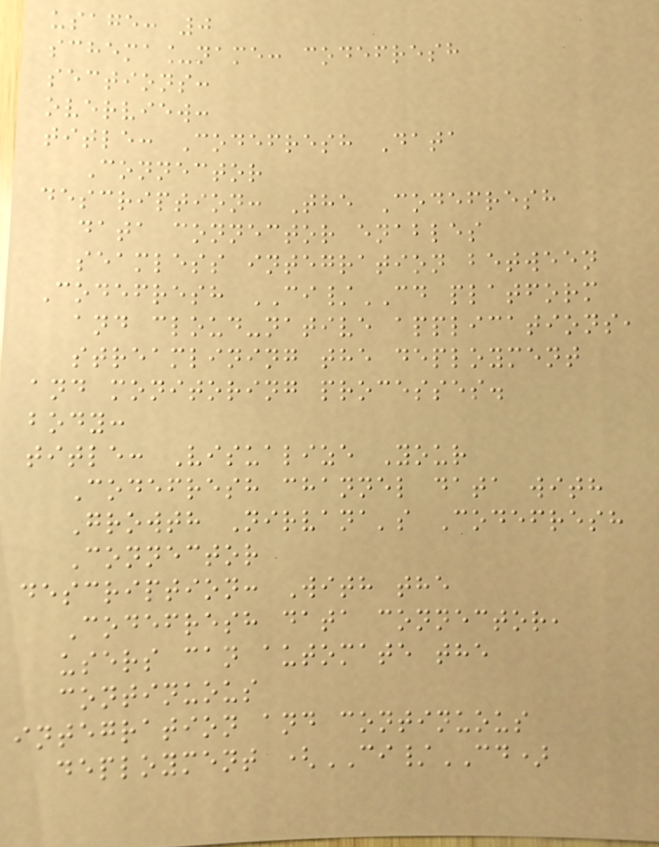usage: 0
schema_name: codefresh
sections:
overview:
title: Codefresh Data
Connector
description: The Codefresh
data connector enables
seamless integration between
Codefresh CI/CD platform
and cloud-native applications,
streamlining the deployment
and monitoring processes.
body:
title: Visualize Your
Codefresh channel data with
Growth Nirvana's Codefresh
Connector
description: With the
Codefresh data connector,
users can automate the
continuous
integration and continuous
deployment (CI/CD)
